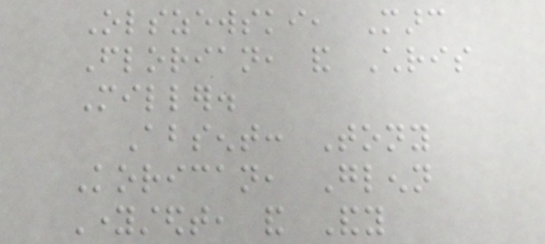Olszewski, Marc
Florian, and Chris
Miller.
Absent: Tony
Korican, Glenn
Youngstedt, and Andy
